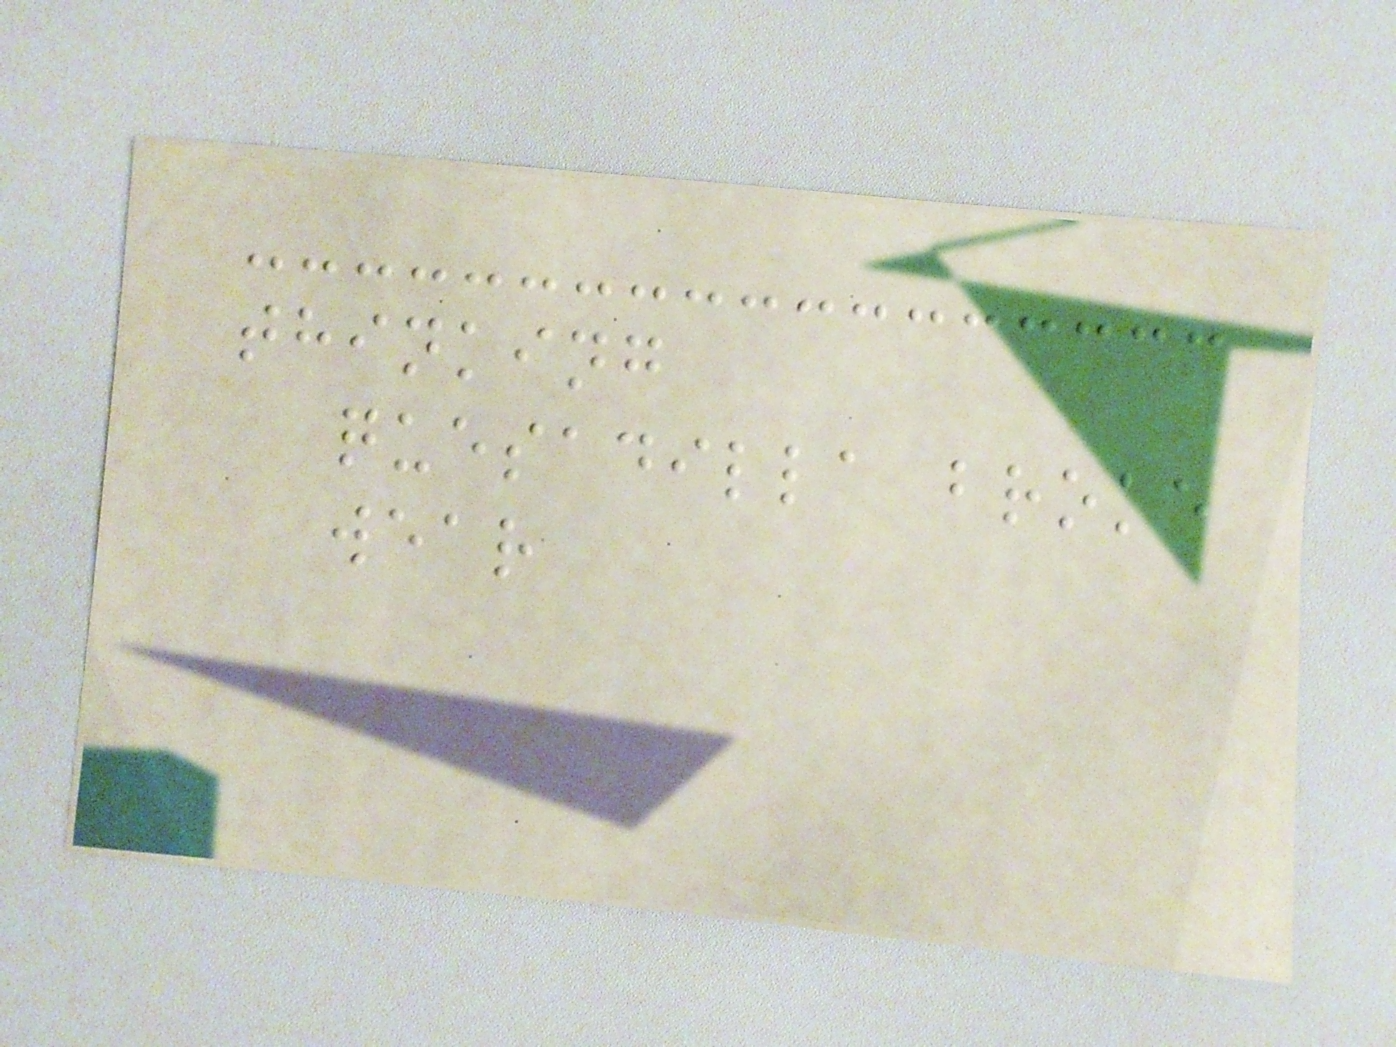thinking
quesadilla broke
wear
